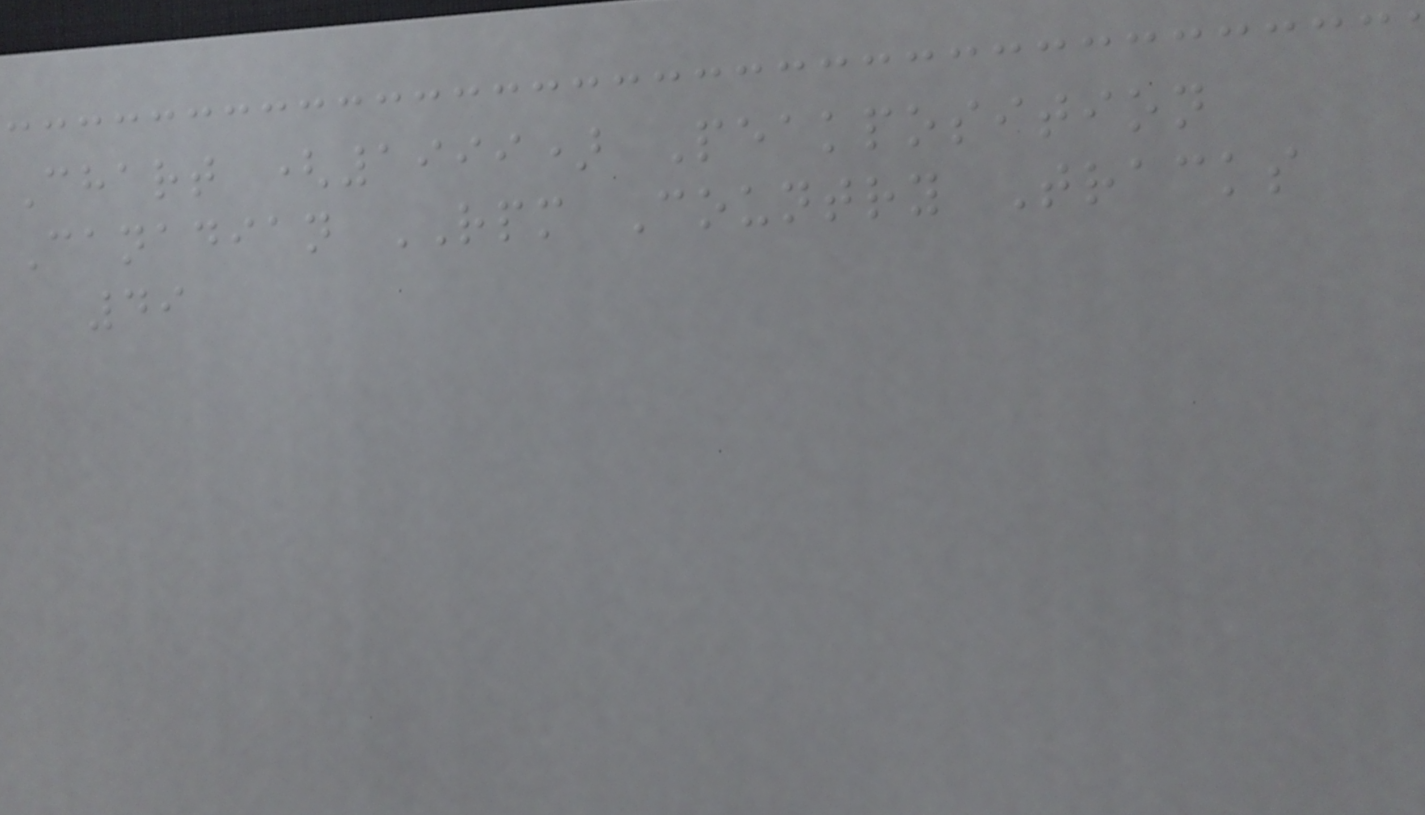Chart (1999) Peakposition
Canadian RPM Country Tracks
49
